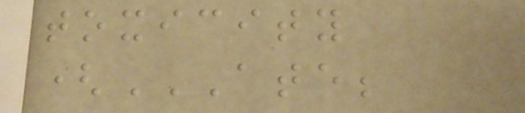toxicity
(ATE;
